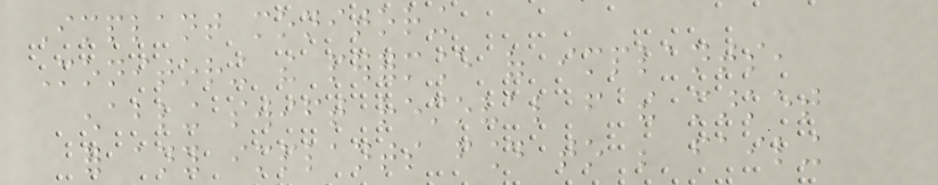Implant monitoring
Monitoring the performance of implants,
enabling swift removal from the market
for any implants found to be failing
